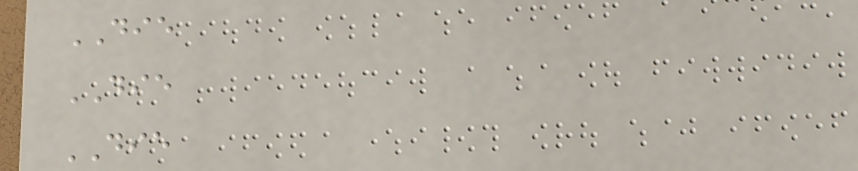DIE
DIE
DIE
